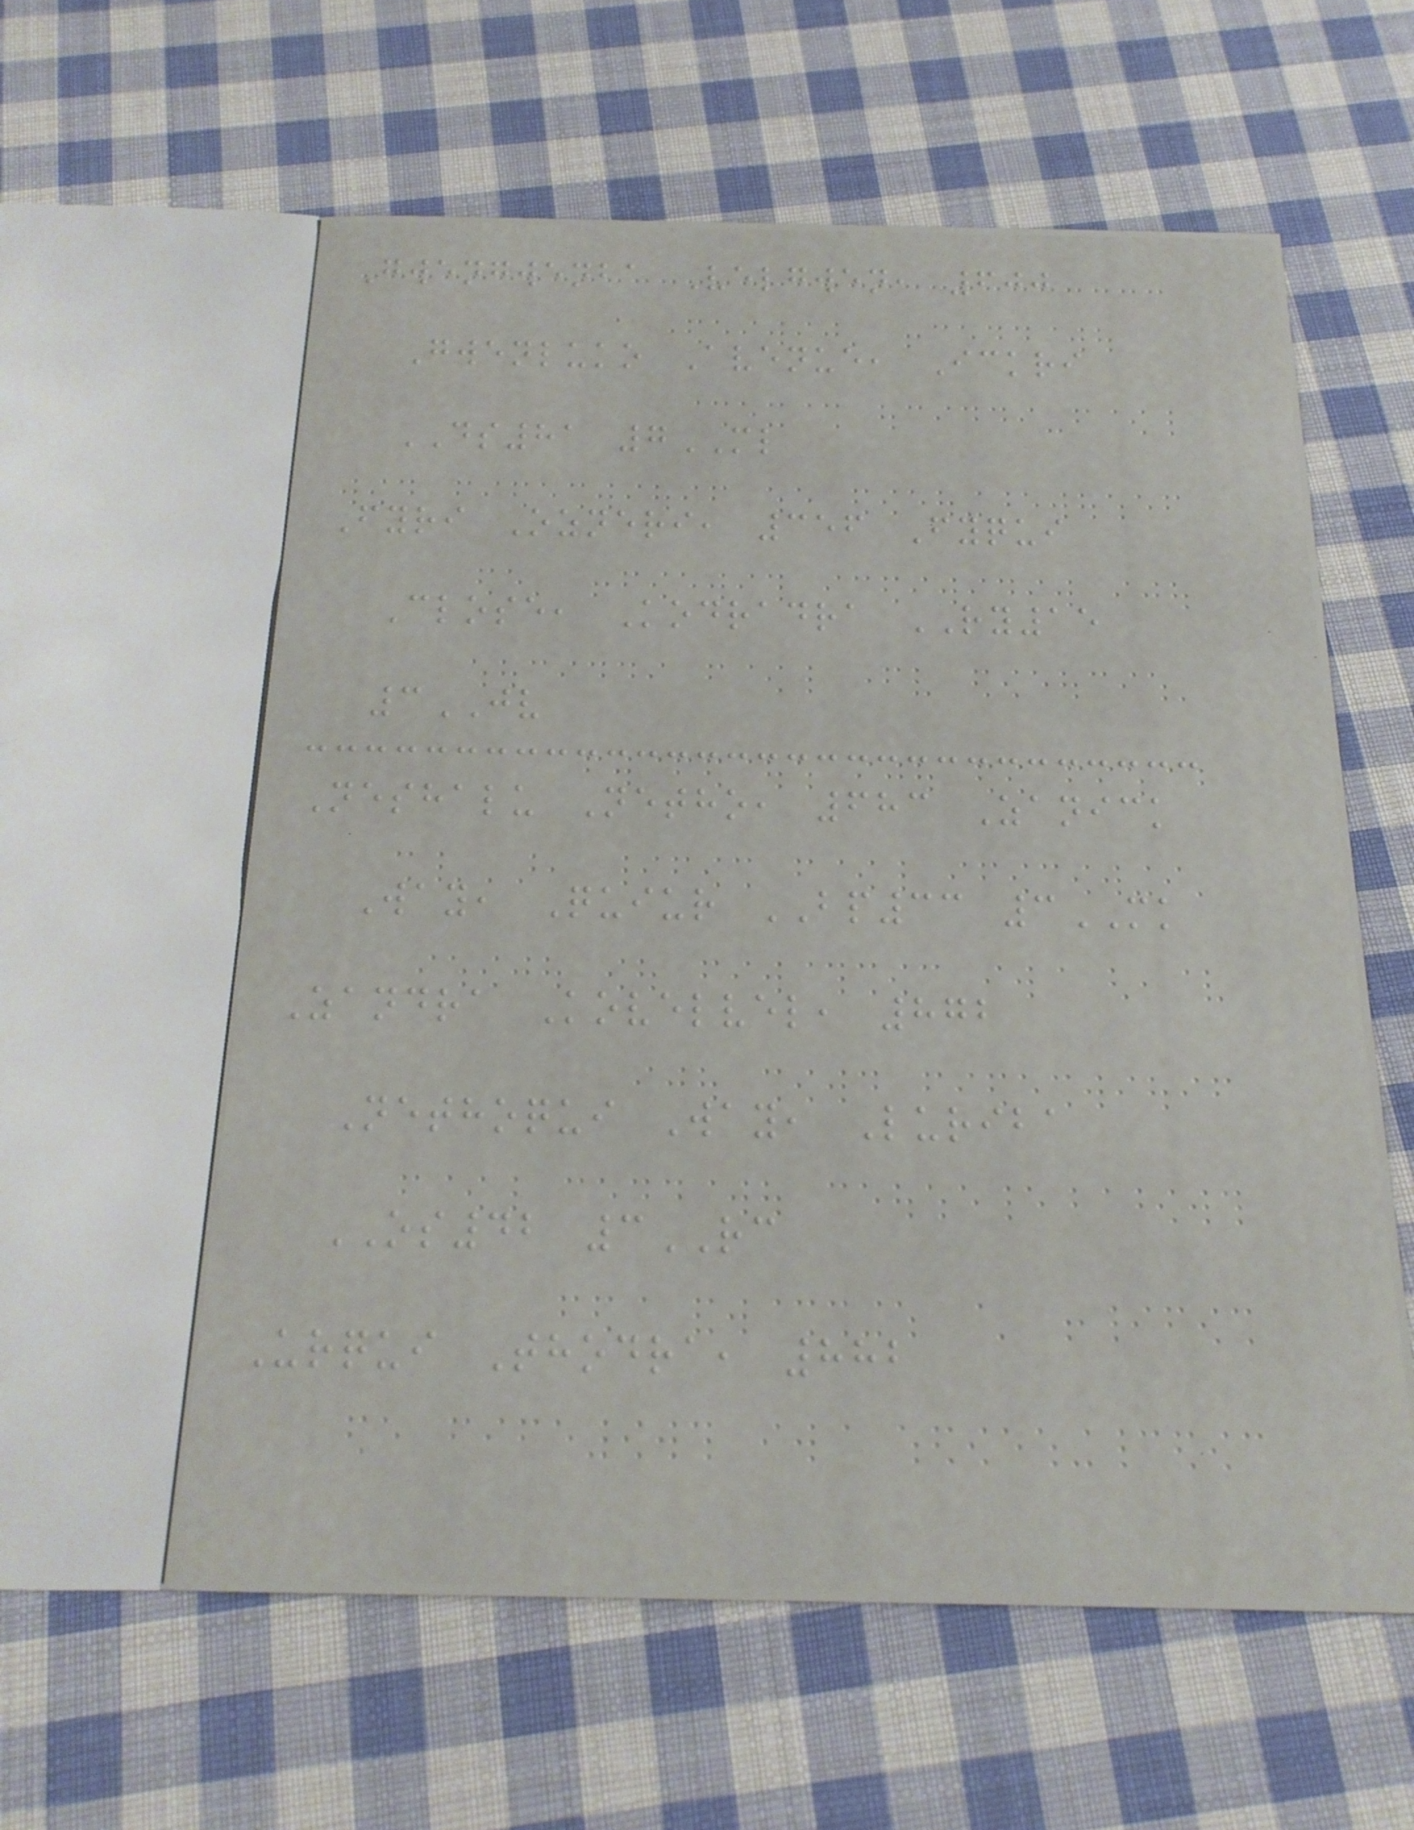Gwengwenba Velgwen, 600
Gwenluko Avenue, Ickri
DS81 7ML
Fyri Ozneri, 356 Fyqui
Close, Kodradra RY15
3JV
Neshalu Netho, 683 Zanick
Way, Quiur BP33 3MK
Zandra Kovelvel, 872
Nethoqui Way, Luriba
OS42 3RC
Urqui Thodra, 882
